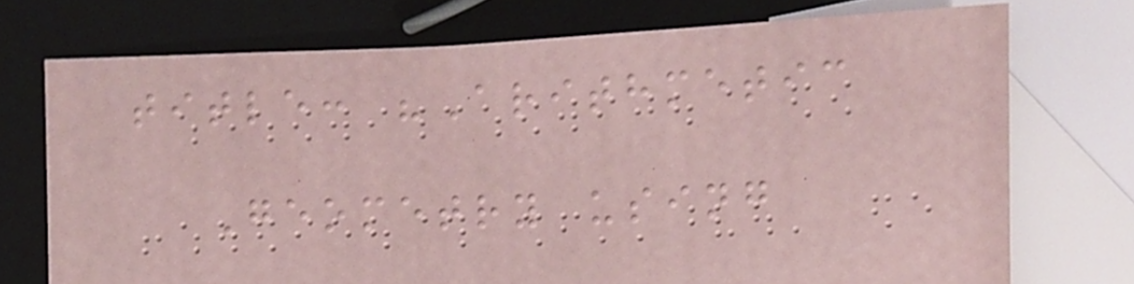title: "Arithmetic
Geometry using
